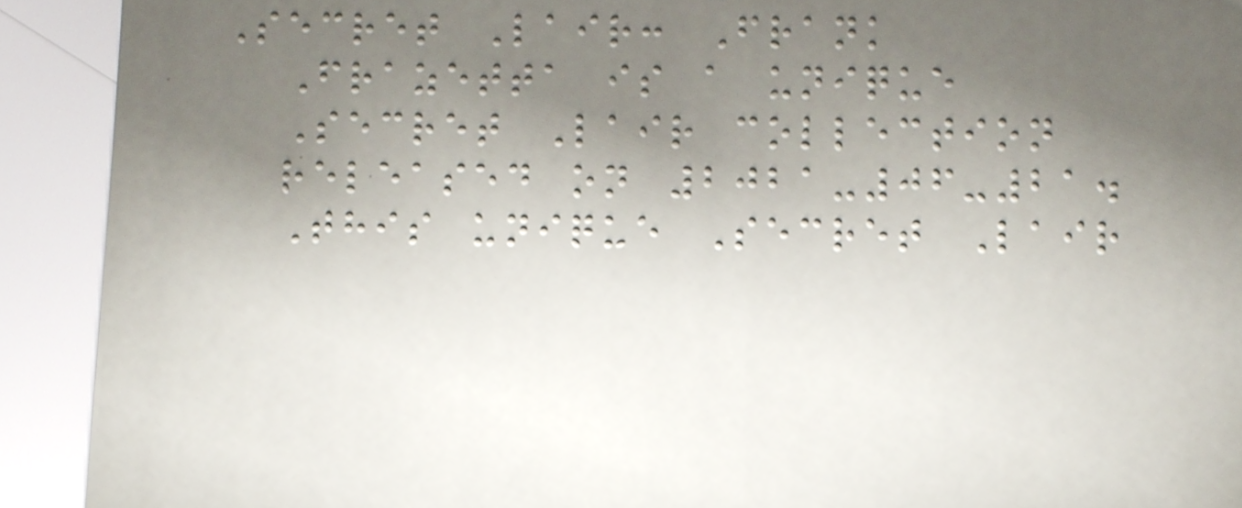Secret Lair: Frank
Frazetta is a unique
Secret Lair collection
released on 2021-06-21.
This unique Secret Lair
